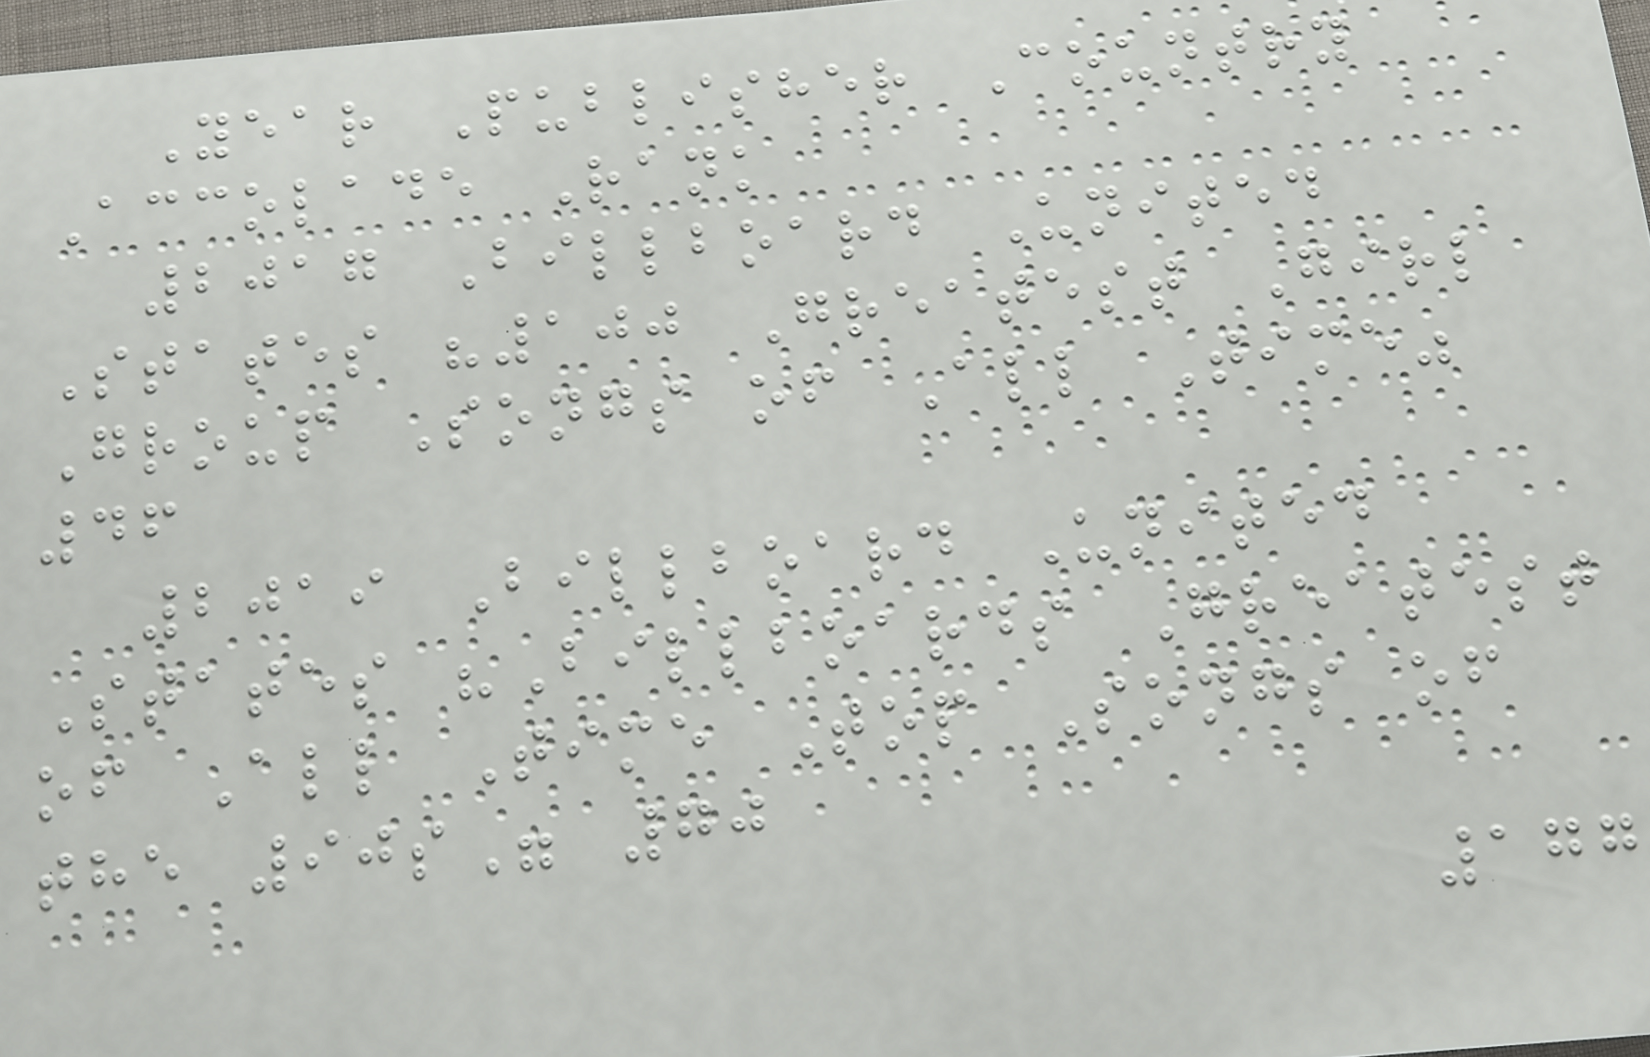Year Publisher Country
Accolade Rank
2017 Billboard United
States "100 Greatest Girl
Group Songs of All Time"
46
2019 Billboard United
States "Billboards Greatest
of All Time Top Songs of
the 90s" 70
177
